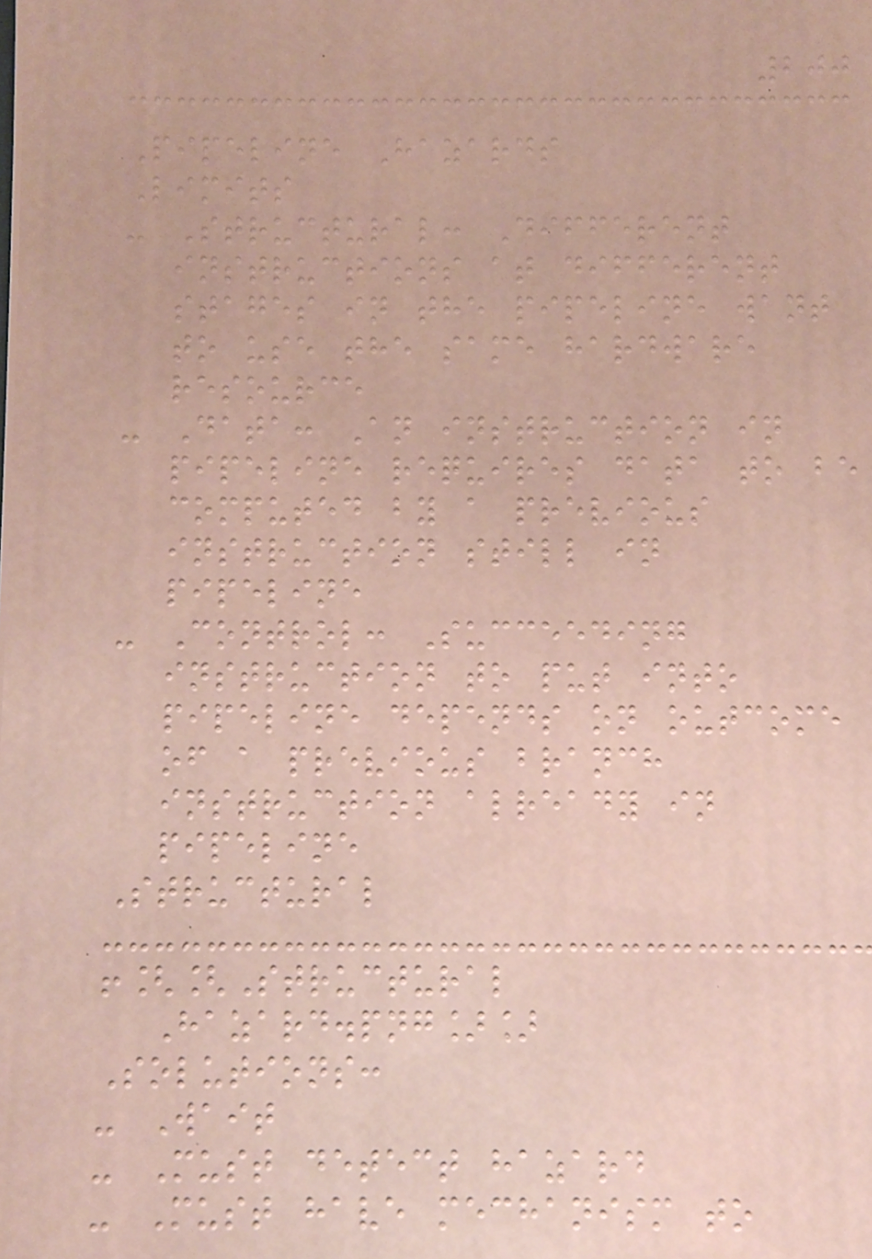200
Pipeline Hazards
Limits
- Structural: Different
instructions at different
stages in the pipeline want
to use the same hardware
resource
- Data: An instruction in
pipeline requires data to be
computed by a previous
instruction still in
pipeline
- Control: Succeeding
instruction to put into
pipeline depends on outcome
of a previous branch
instruction already in
pipeline
Structural
![[Structural
Hazard.png]]
Solutions:
- Wait
- Must detect hazard
- Must have mechanism to
